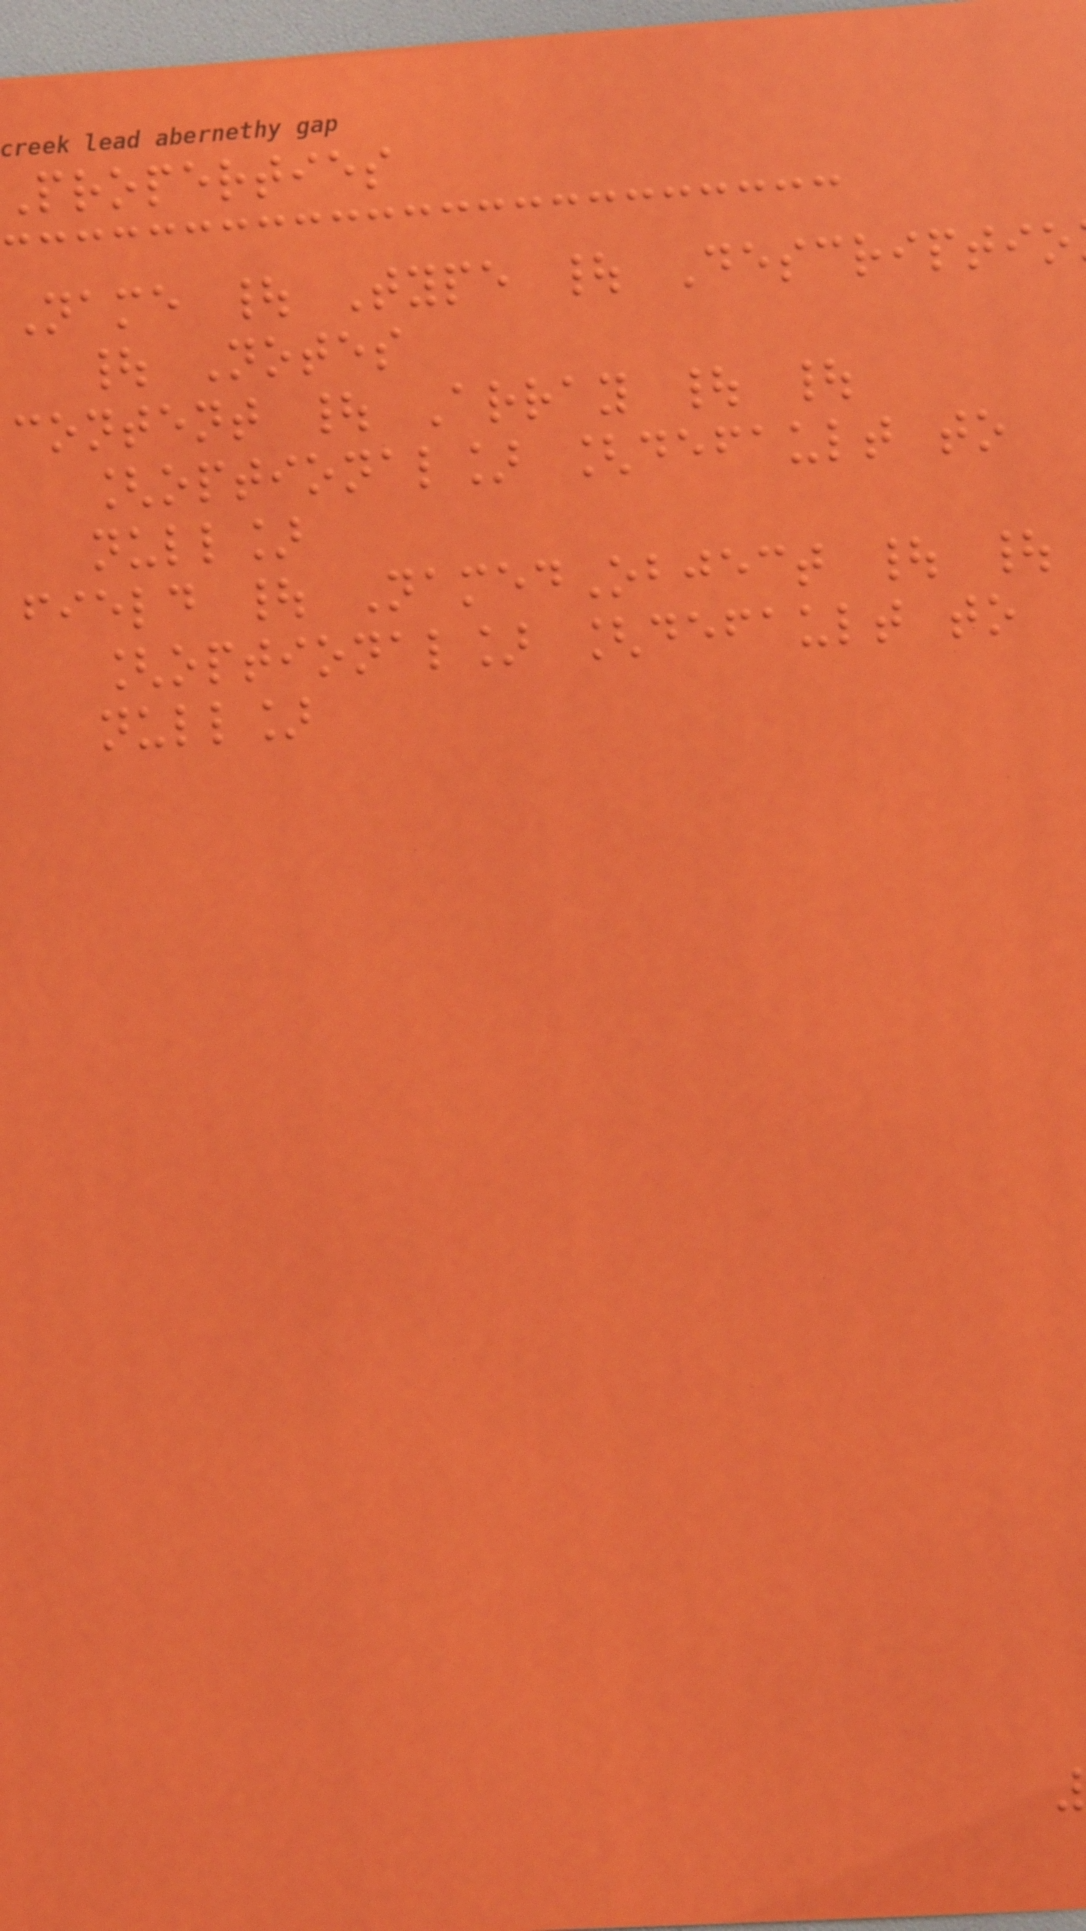properties
Name | Type | Descriptio
| Notes
content | Array | |
[optional] [default to
null]
field | NamedObject | |
[optional] [default to
null]
